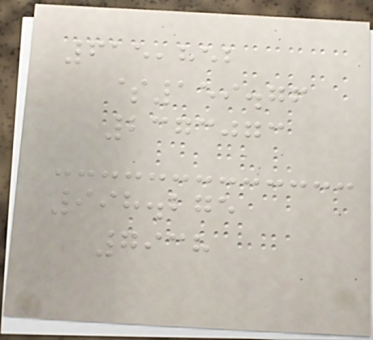615,852
$159.76
2373073
998.275
7938
